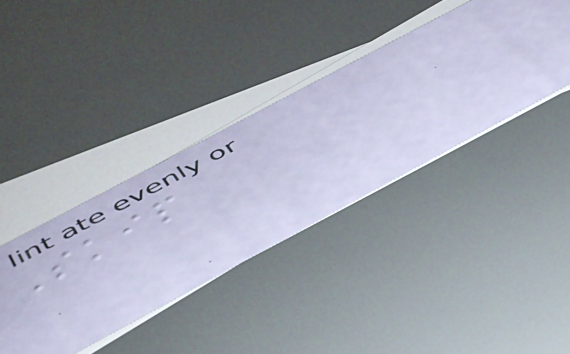Skip
